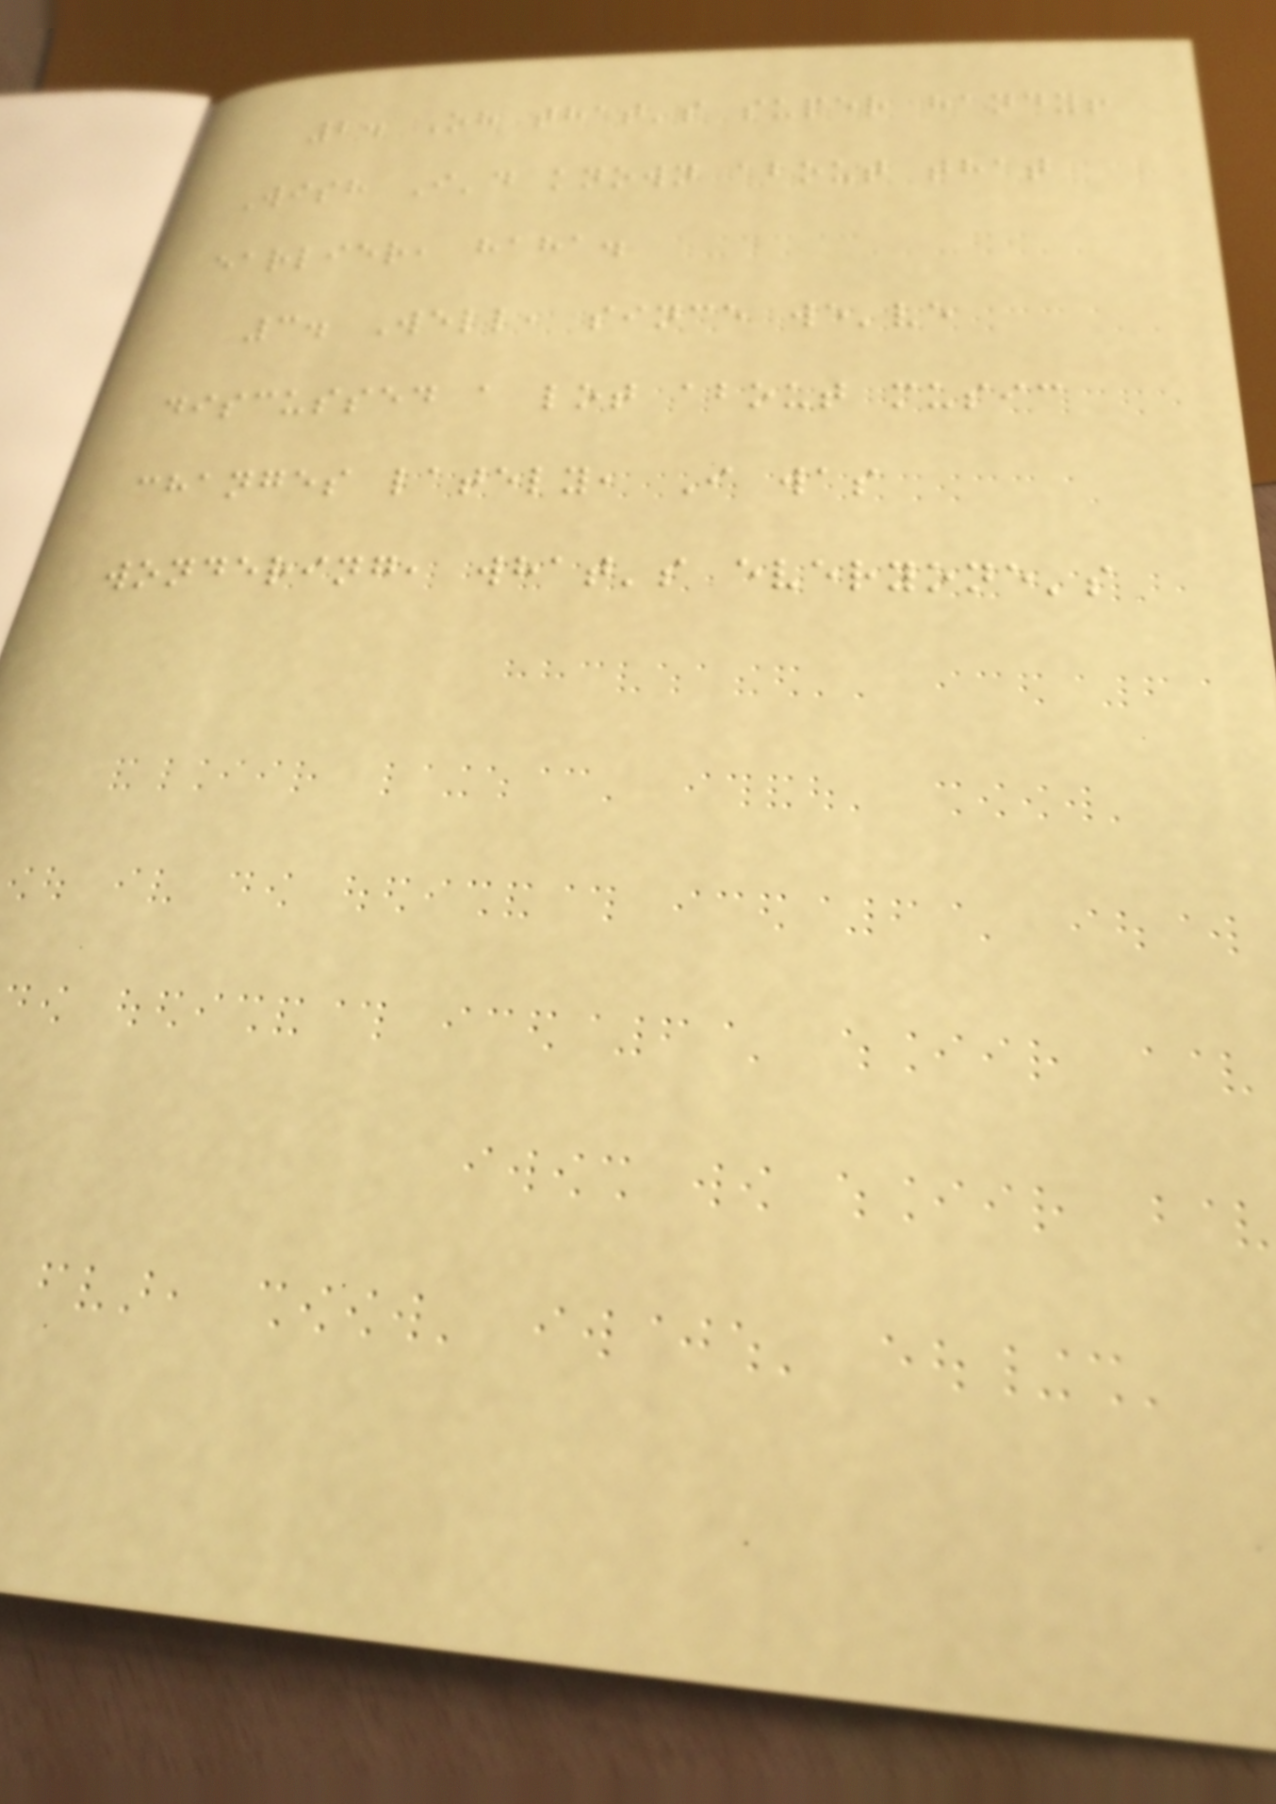2. Oh that's super handy!
Wish I'd known about that
earlier, haha.
3. Well, since we've
discussed a lot about music
changes lately, I was
wondering, what's everyone's
